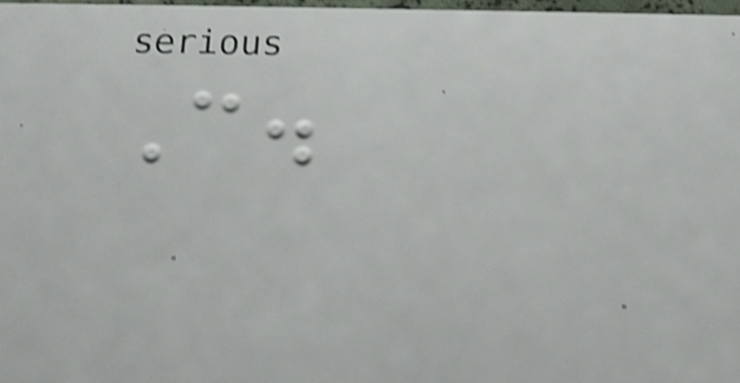C.
